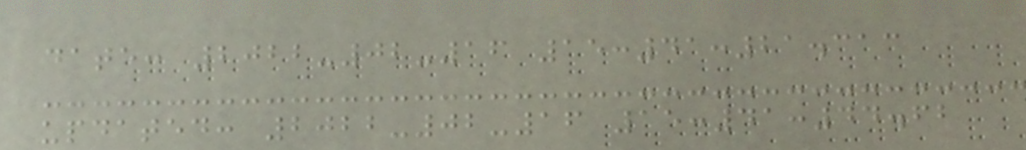date: 2022-02-16 15:41:21.313
updated: 2022-02-16 15:41:44.62
